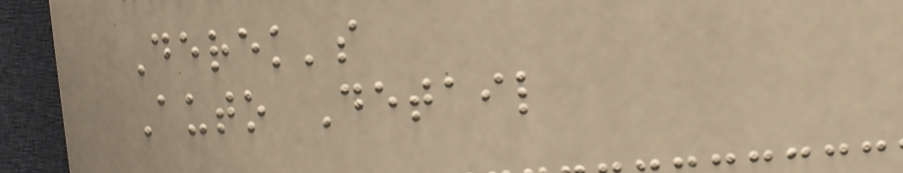Derek's
Auto Detail
